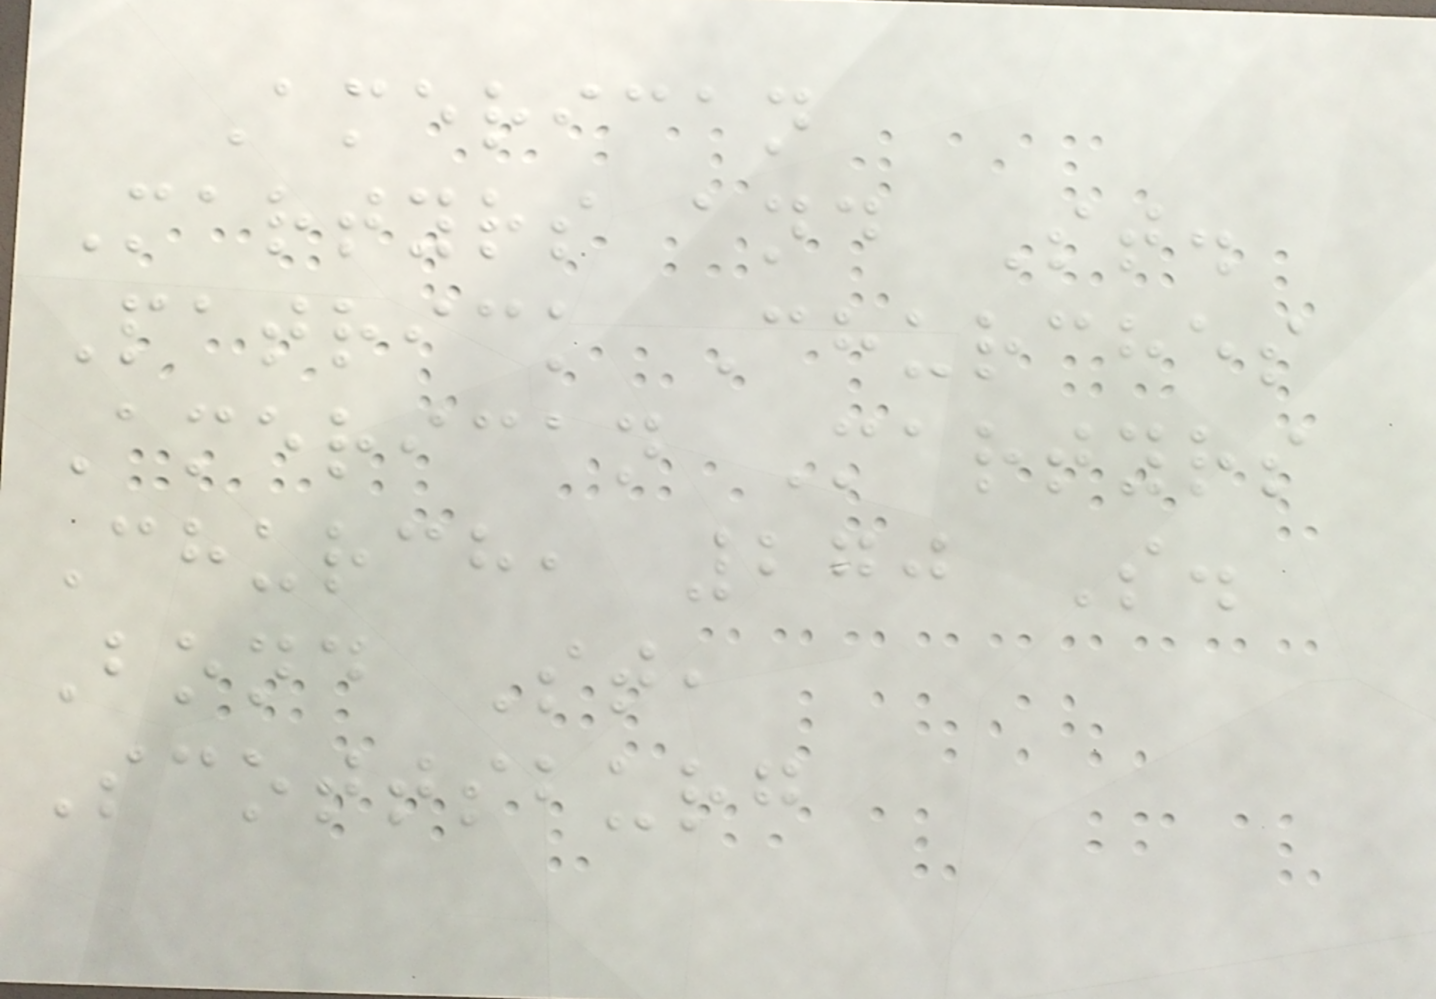American
Martyrs and St.
Patrick Churches
American Martyrs
Church, 270 S.
Bond St,
Scottsburg
